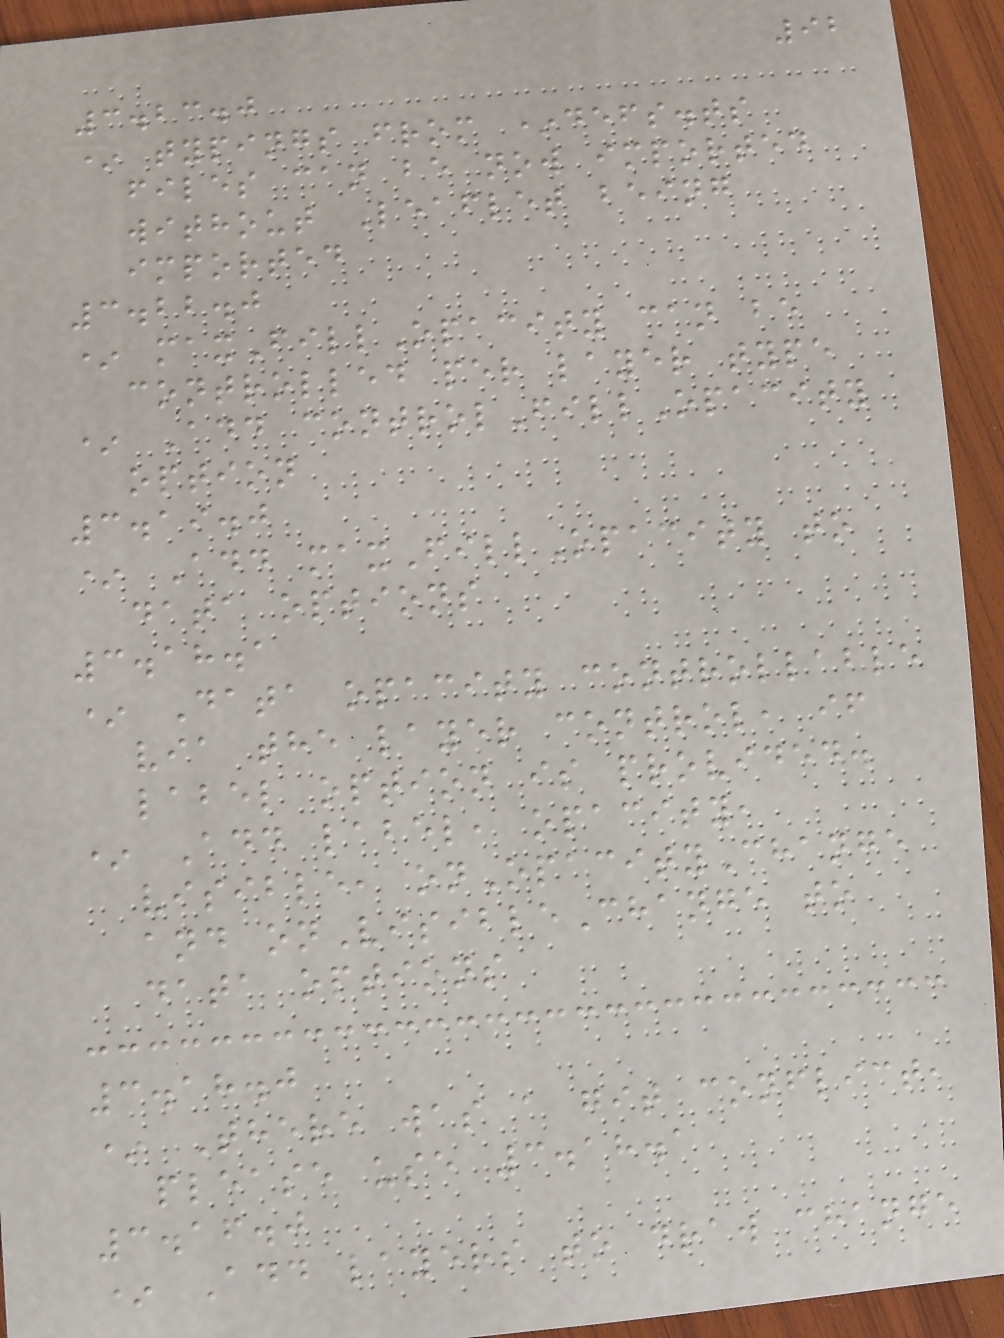92
3.23.0
* typings from *defs.ts
files can be now imported
without Leaflet being
imported
3.22.0
* maxFillOpacity can be
controlled per layer type
* Add controlFillOpacity
option
3.19.0
* Add maxFillOpacity to
data options
3.18.1
* Data opacity controllable
via the layer control, if
label option is provided.
* Add label, opacity,
visible, onOpacityChange
and onVisibleChange to
data options
3.18.0
* There was a git conflict,
please use 3.18.1
3.16.0
* Add layers to draw change
